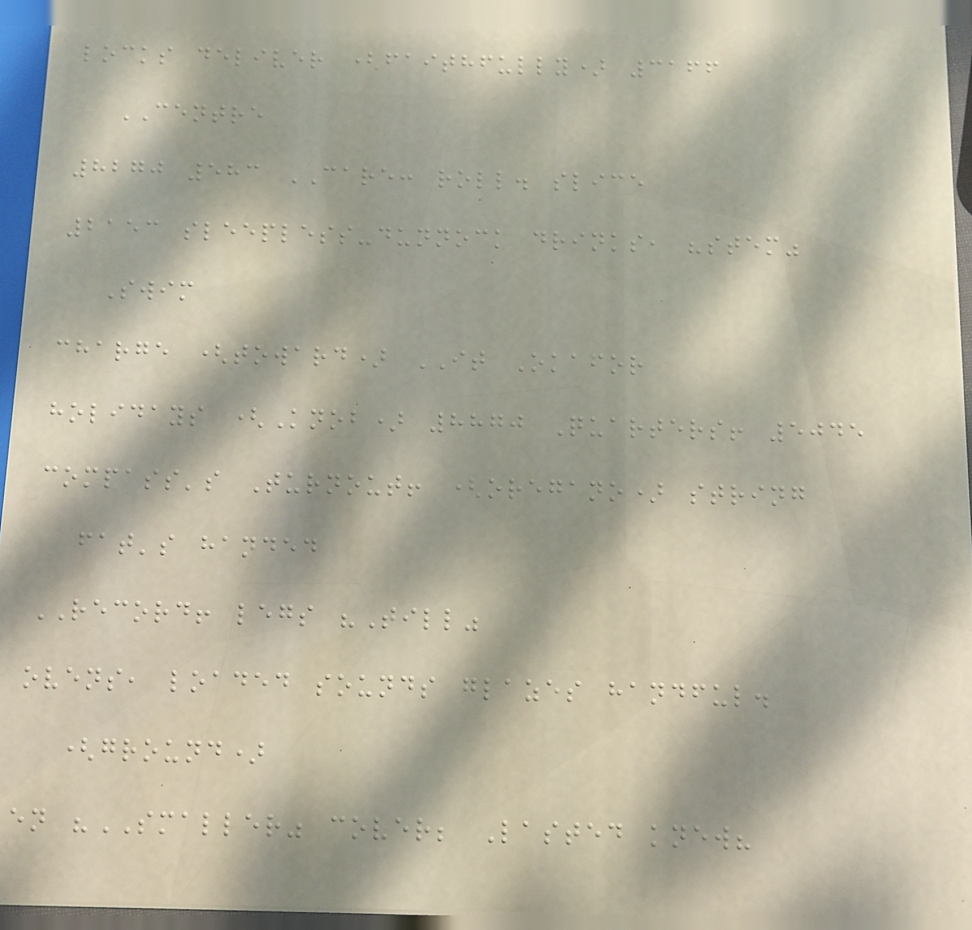locks deliver (faithfully) 3166
CENTRE
8270 583 CARE: roll. slice
2153 sleepless-dunnock drinks, "stem"
Swim
charge (toward) IT Okafor
holidays (Knob) 8870 Quarters! 5045
compass's Turnout! (oregano) string
fat's handed
RECORD! legs "Till"
ovens, loaded sounds glazes handful.
(ground)
en "SMALLER" cover; Lasted knew?
